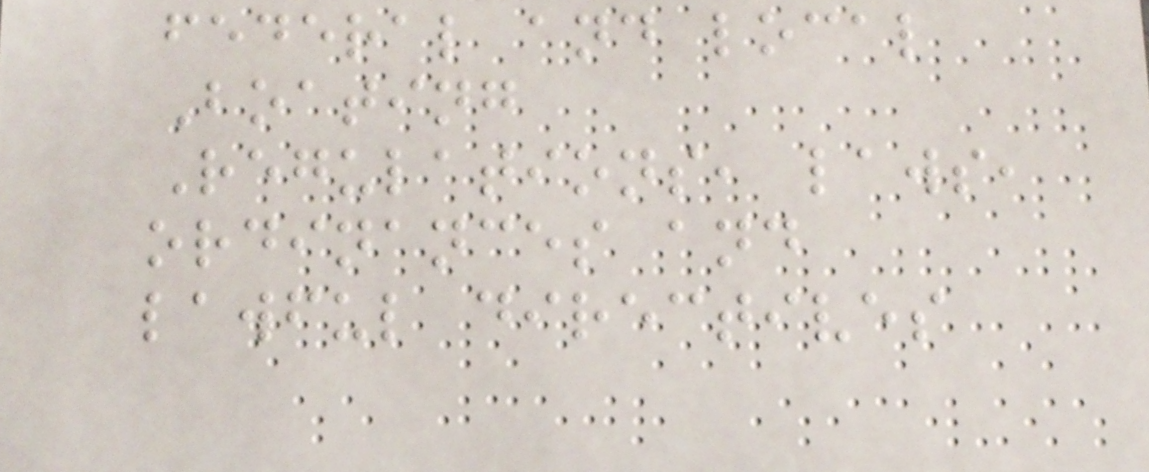federal and local
Boating
Regulations, laws,
ordinances and
lawful directives
